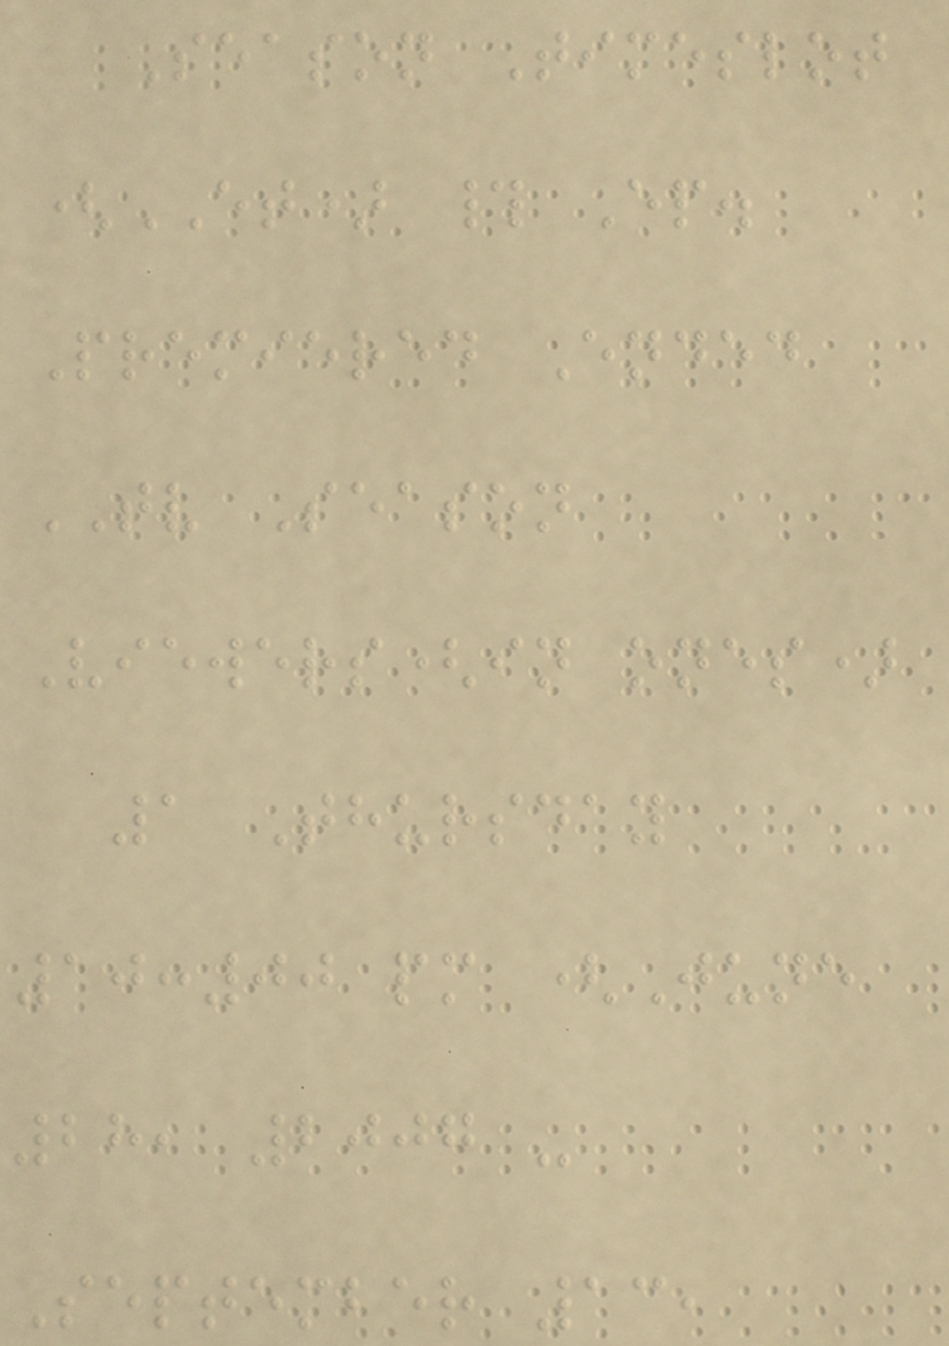Season Timeslot
(ET) # Ep.
Premiered Ended
TV Season
Viewers(in ones)
1 Thursday
10:00 pm (June
28, 2007 -
September 13,
